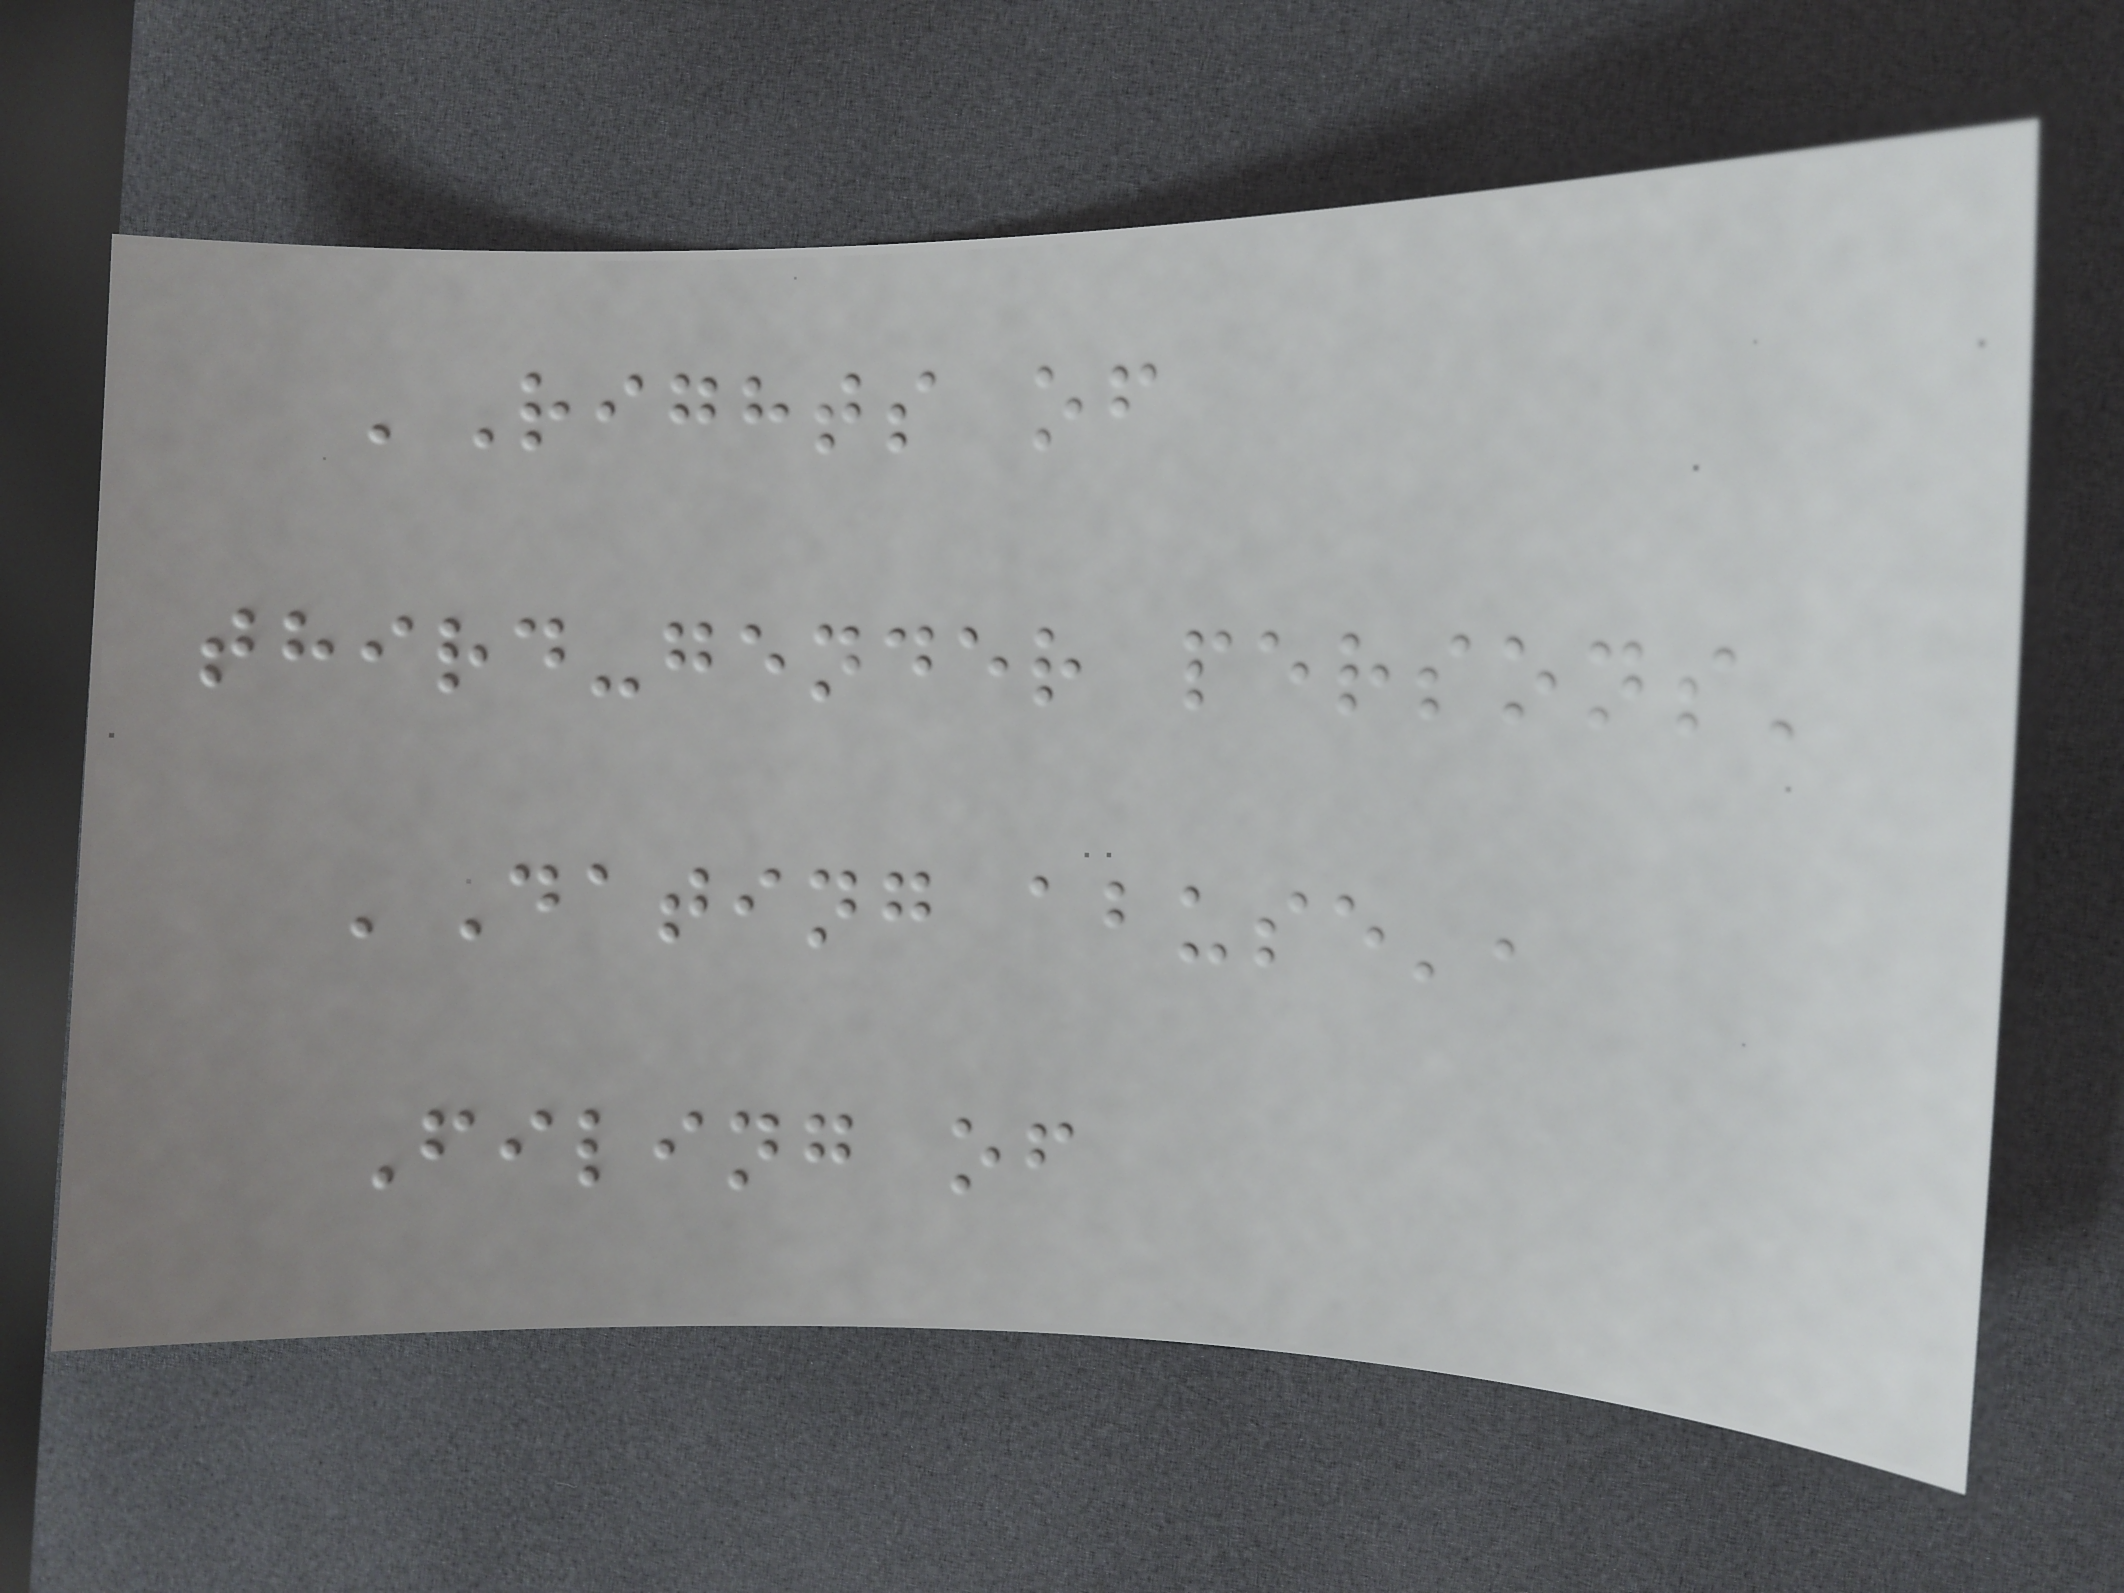'Rights of
third-gender persons'
'Dating abuse',
Filing of
